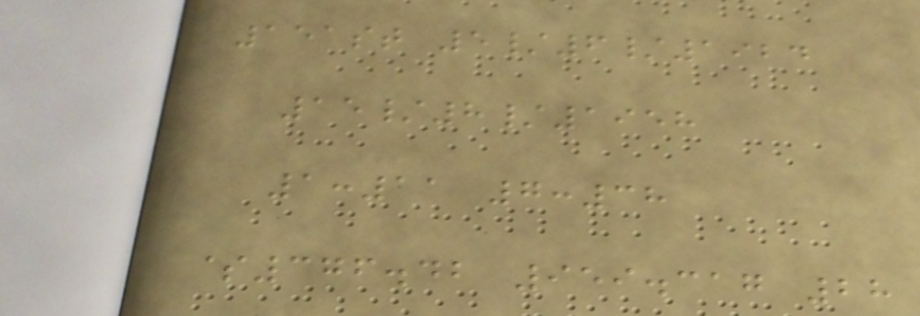151st 5/6/1924
15/8/1958
1:11 7:38
$376.42 959.317 28
